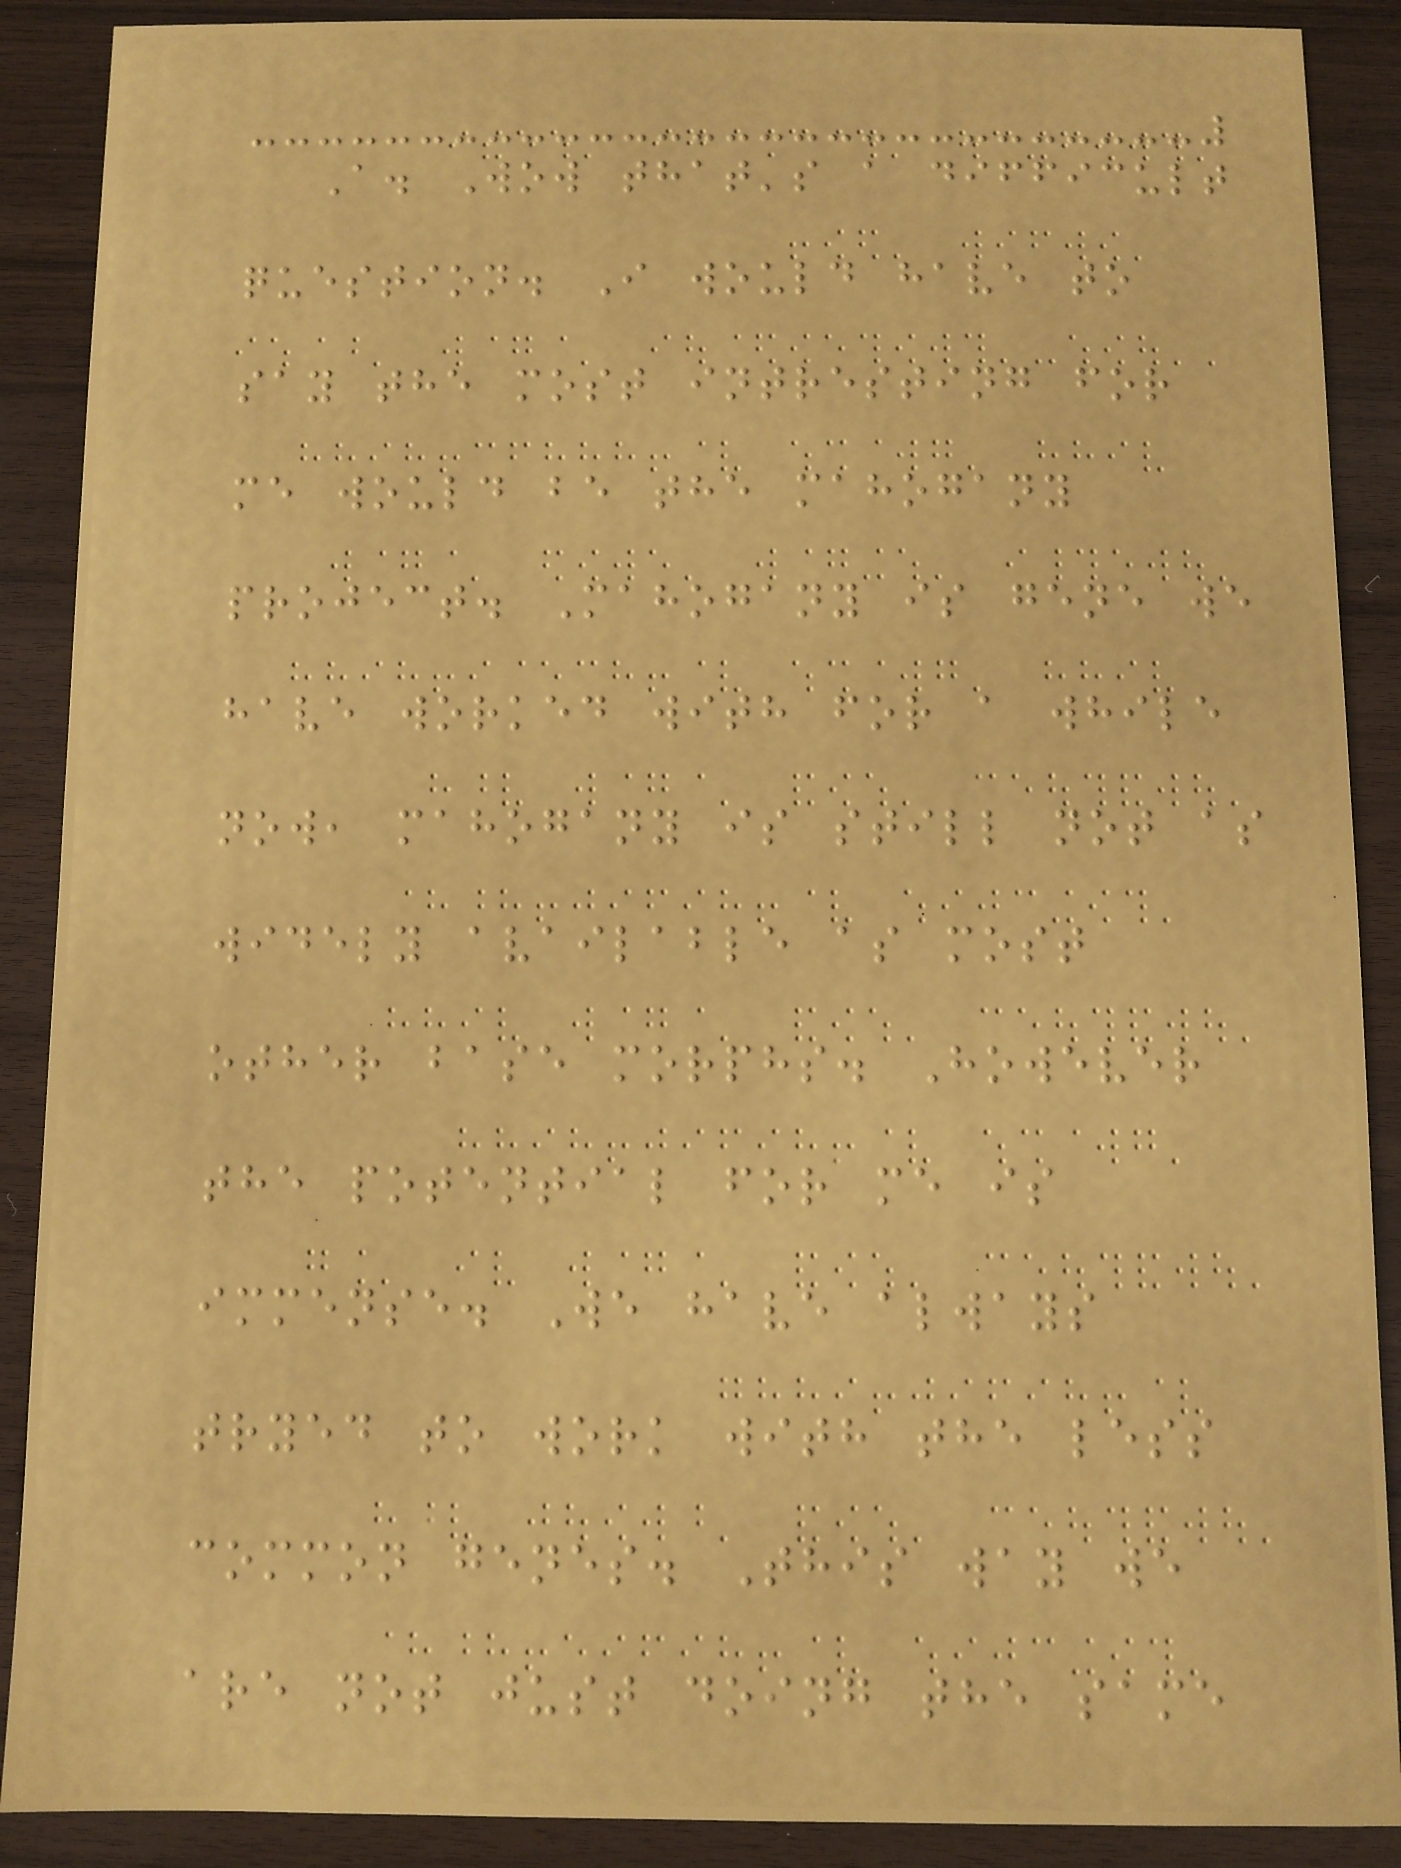A. Wow that's a difficult
question. I would have to
say the most intresting for
me would be the mahogany
project. Mahogany is gene we
have worked with for a while
now, mahogany is still not as
widely available as most
other base morphs. However
the potential for me is
immense. We have always
tryed to work with the less
common genes. This way we
are not just doing the same
